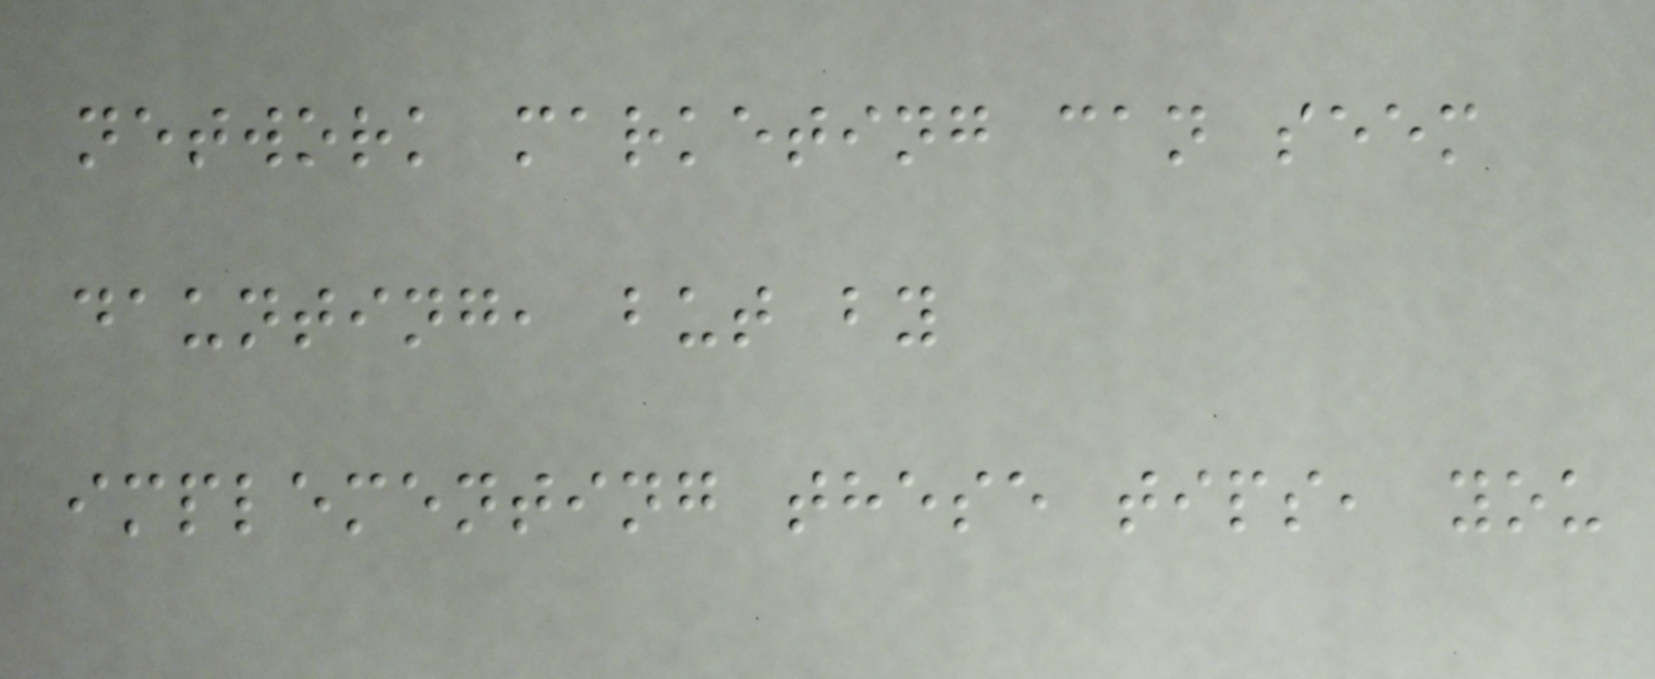network marketing can seem
daunting, but by
implementing these tips, you
